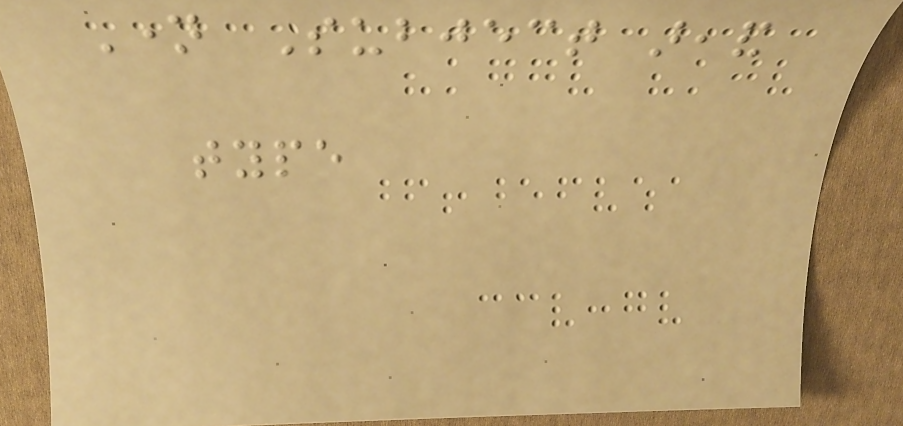Name Subject areaand
type
